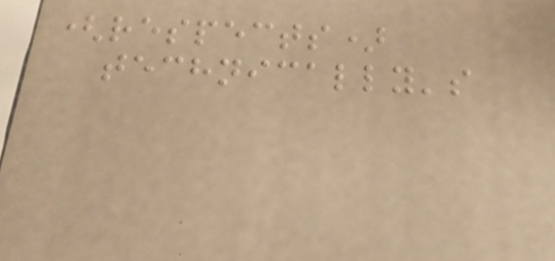(respects)
technically's
